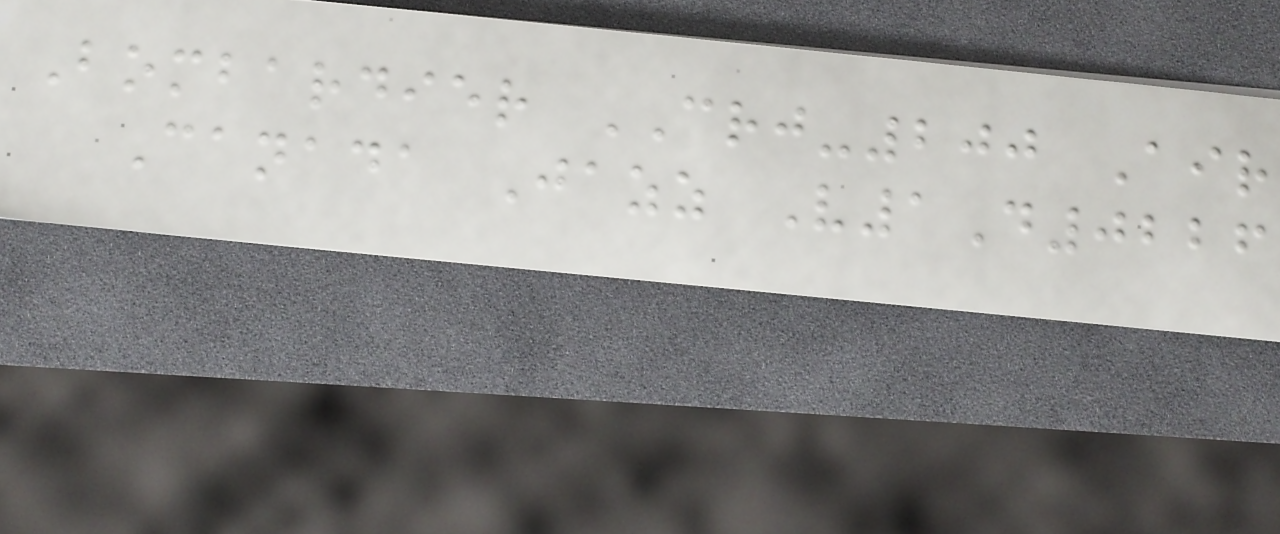Bombardier CRJ-200 Air
Canada Jazz V1D0226
